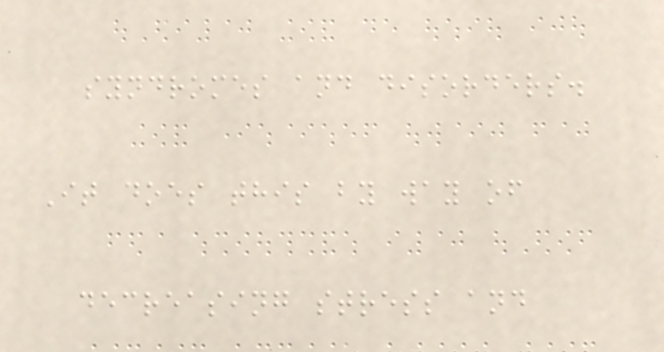syndromes and disorders.
It does this by way of
decreasing stress and
